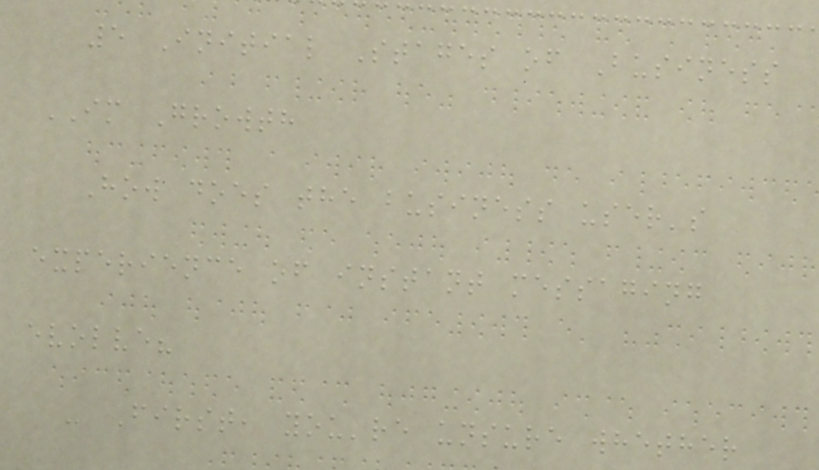5 Initial Stages of Business
IM Growth
How does the business user's
experience of instant messaging
evolve?
- First, you're unsure whether
